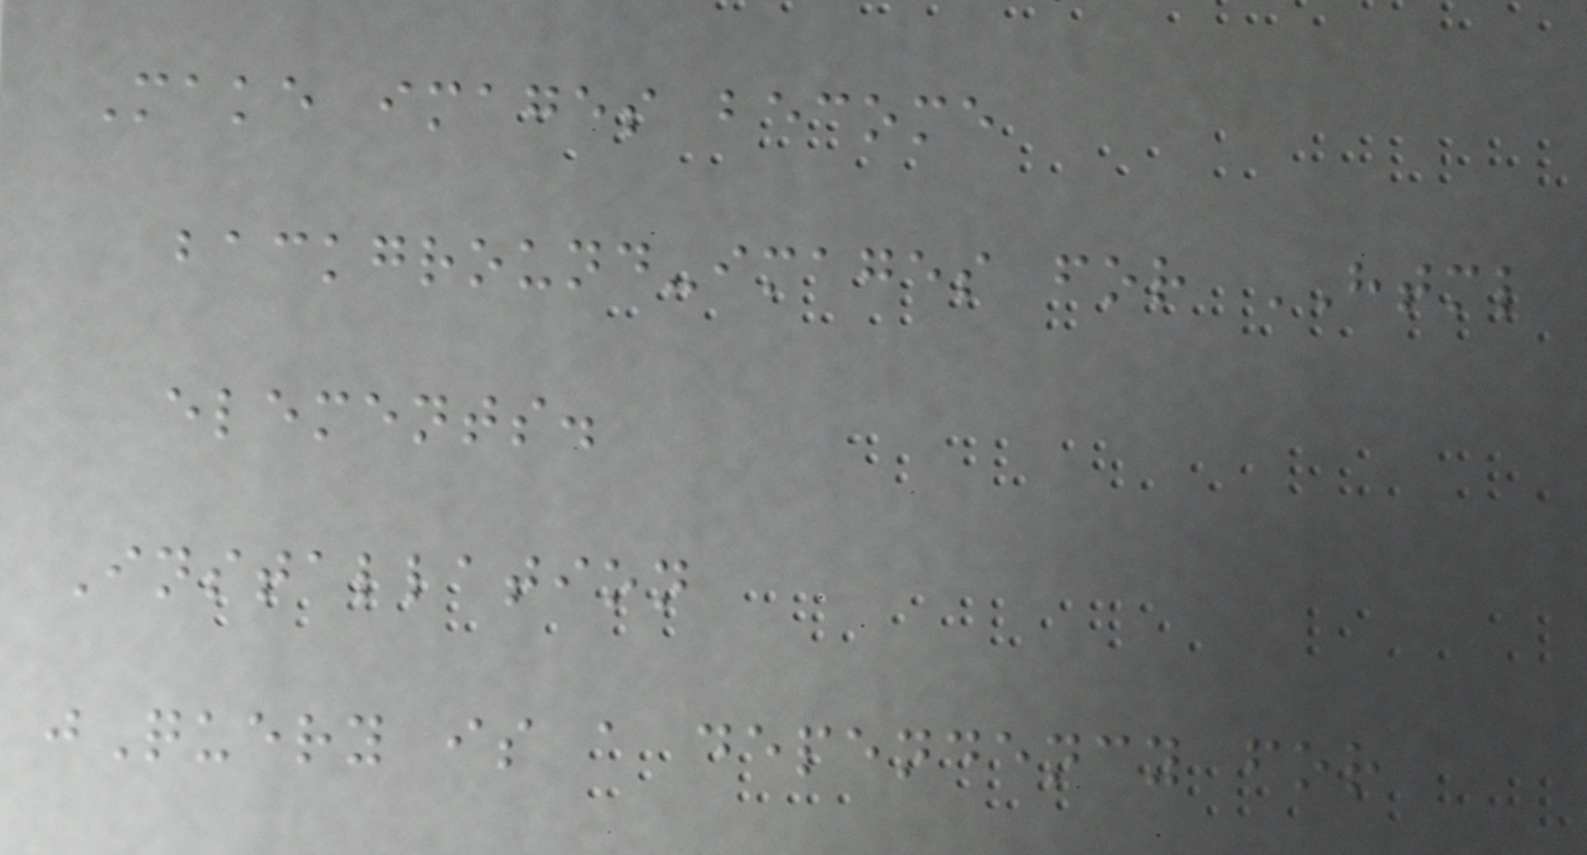Make images become
background-images for HTML
elements.
Installation
jQuery is a dependency for
